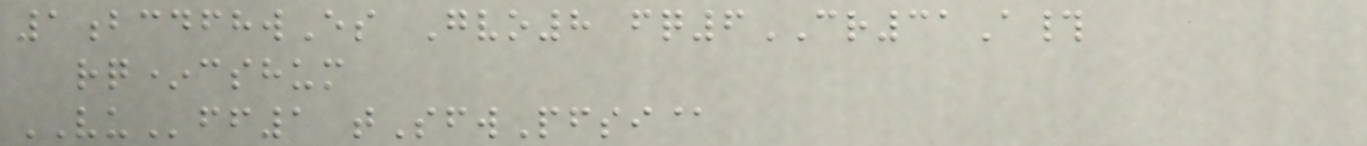1bcdfhwEs Gvo8 fq6CR31A#
rq*cshum
VUff1 tSfwPfsi@
